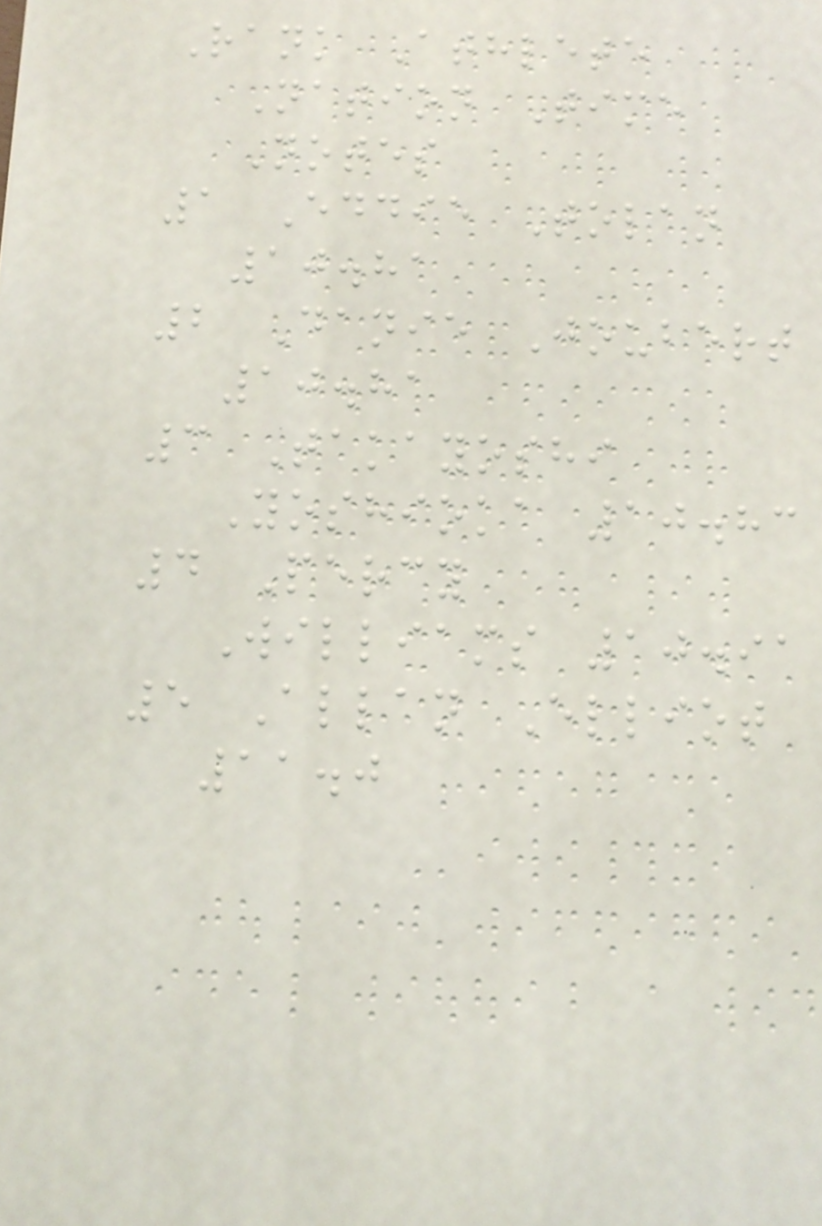Rank Athlete
Nation Time
Notes
1 Eddie Tolan
10.81
2 Danie Joubert
10.81
3 Takayoshi
Yoshioka 10.83
4 Percy
Williams 10.91
5 Allan Elliot
11.0
